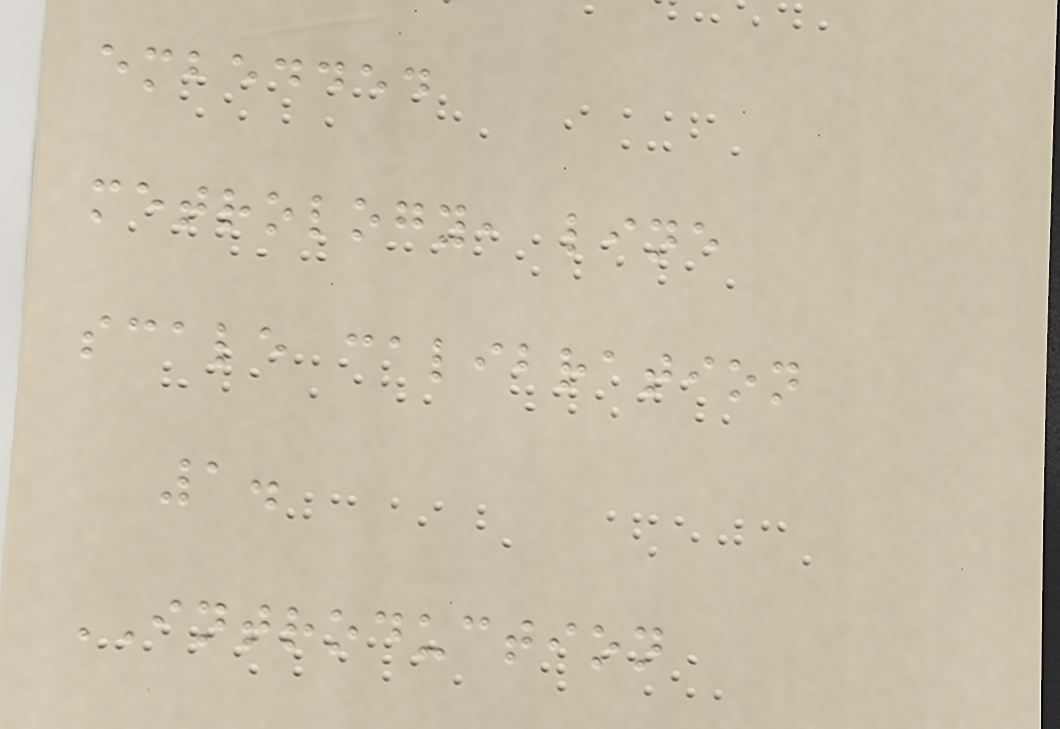embedded
metrology, line
scale calibration
1.
INTRODUCTION
